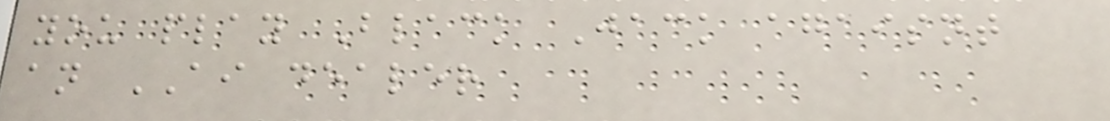you play Black Jack agaisnt
an AI dealer
